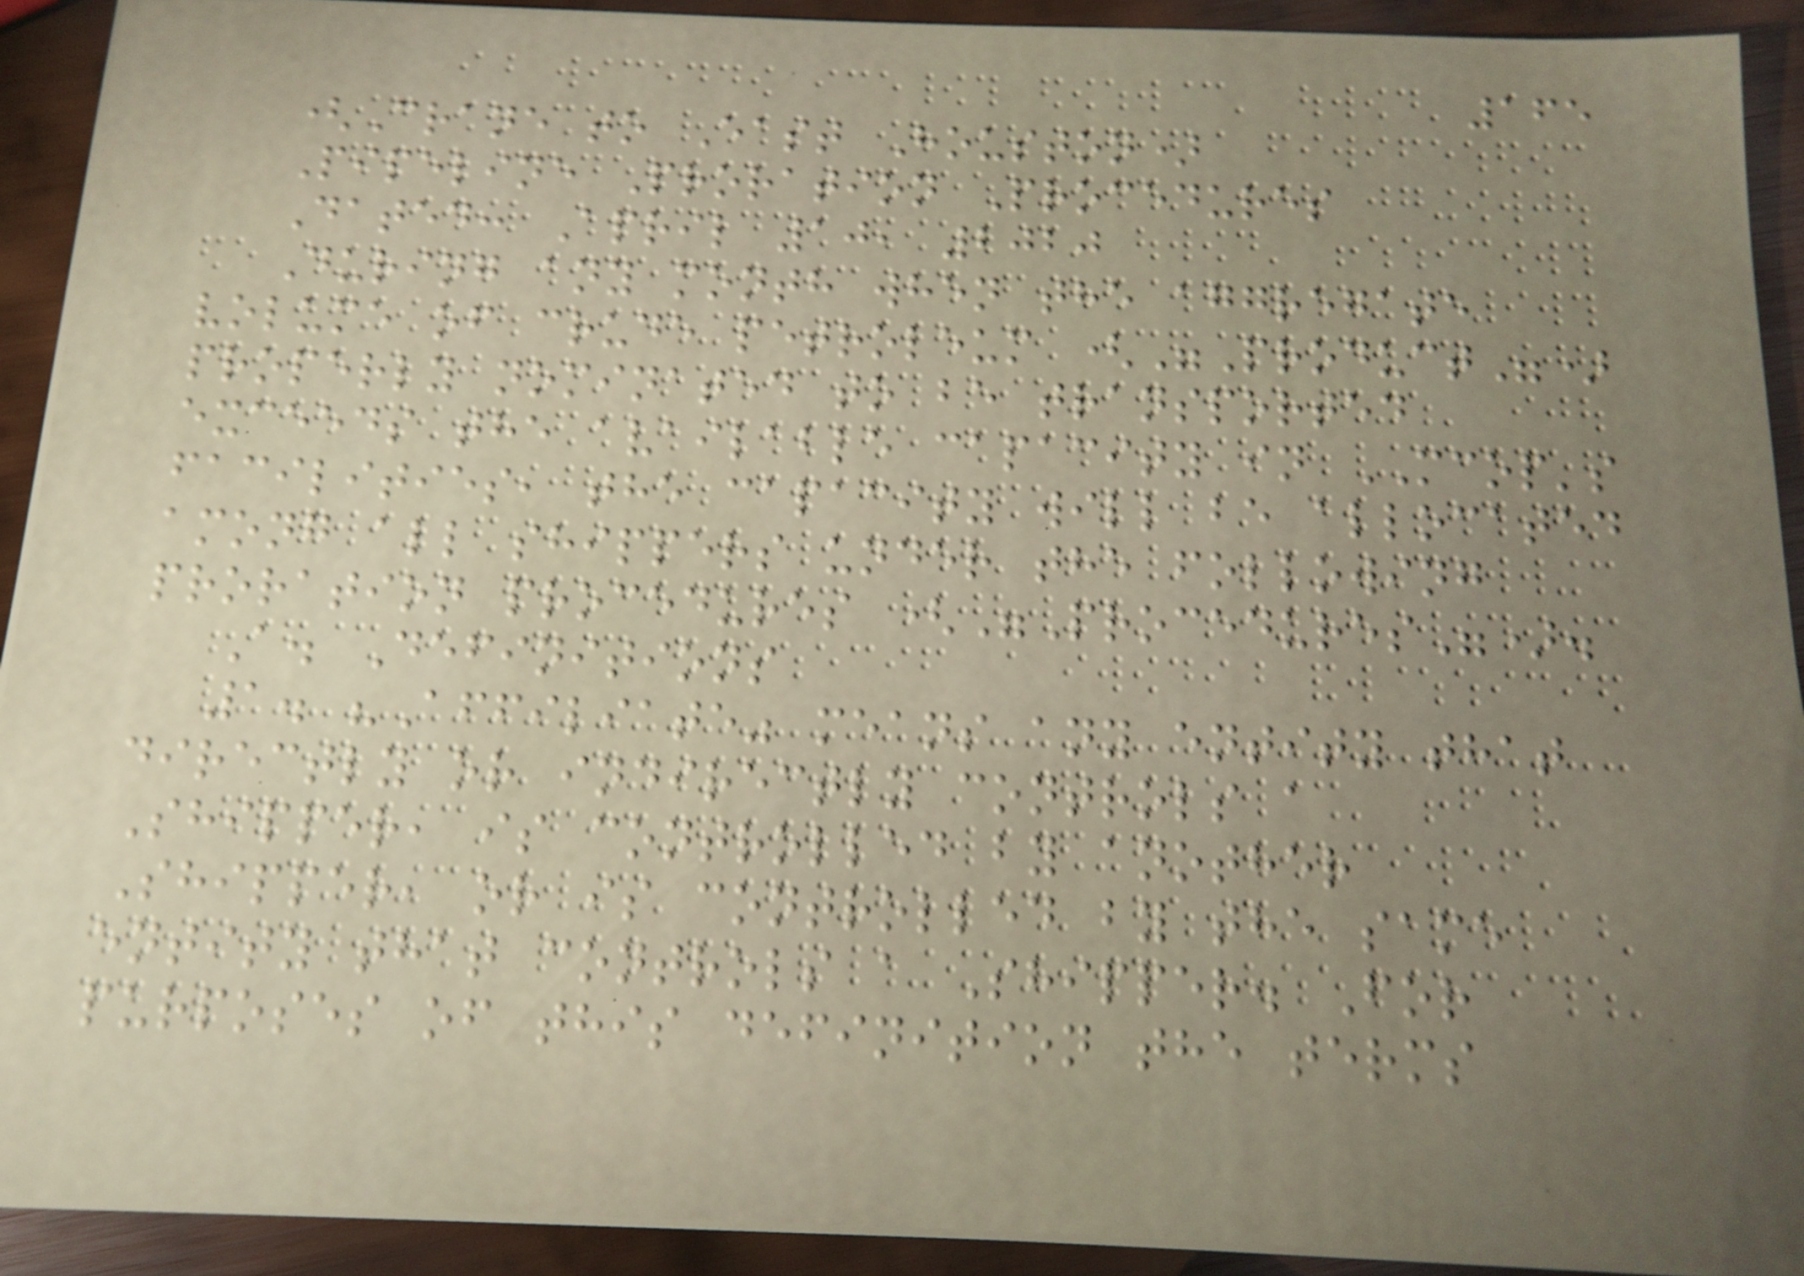165
(Crane to East Houston)
Pipeline Proration Procedures
Dated: April 10, 2020
During any month when the aggregate
volume of crude petroleum ("Product")
properly nominated to be transported
exceeds the available capacity in MCOP's
facilities, the capacity will be allocated
among all shippers under the following
proration procedures ("Procedures").
A. Definitions
1. "Affiliate" means any entity that
directly or indirectly controls a
Shipper, is controlled by another
Shipper, or is controlled by the same
entity that controls a Shipper. For
purposes of this definition the terms
